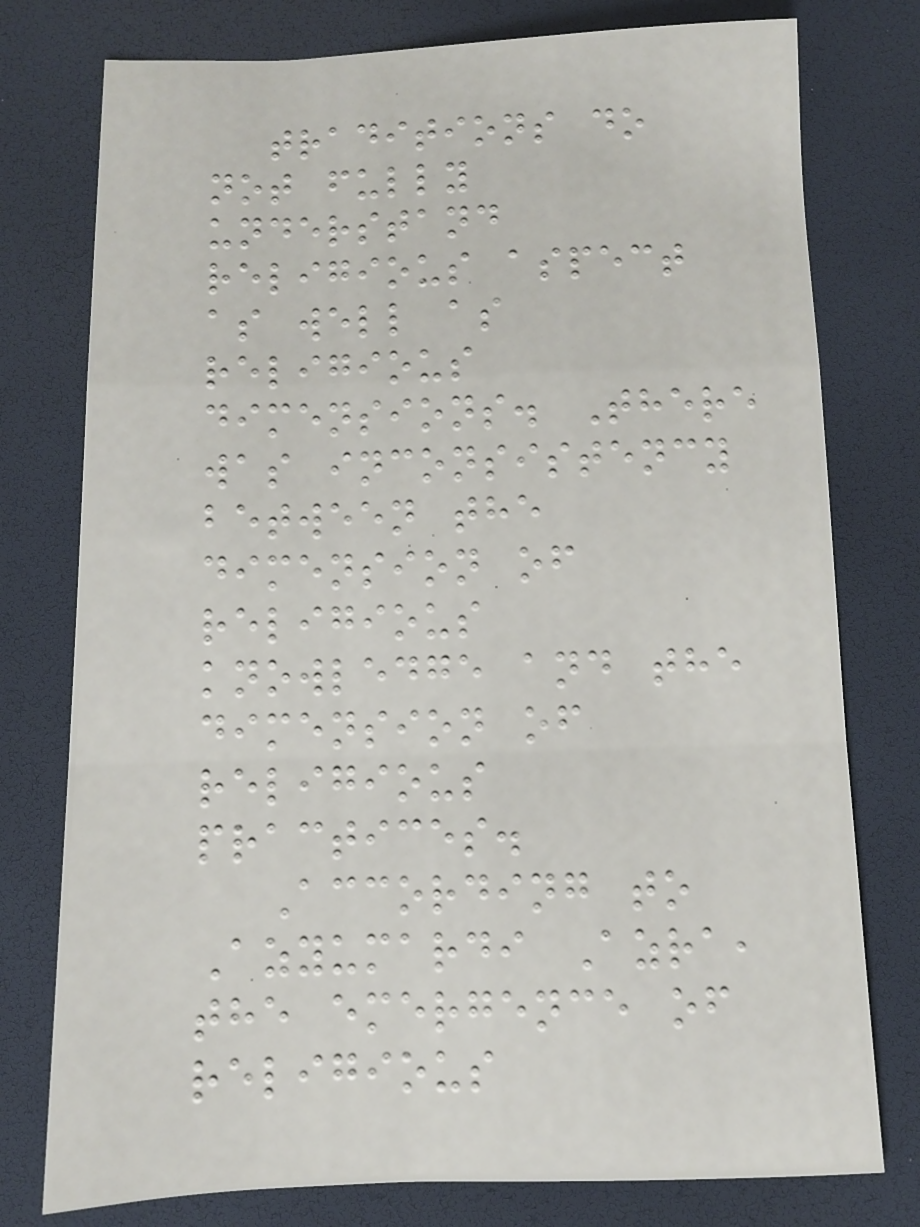traditions do
not fully
understand
religious aspect
as well as
religious
dimensions. There
was inconsistency
between the
dimension of
religious
knowledge and the
dimension of
religious
practices.
According to
Azyumardi Azra,
the emergence of
religious
